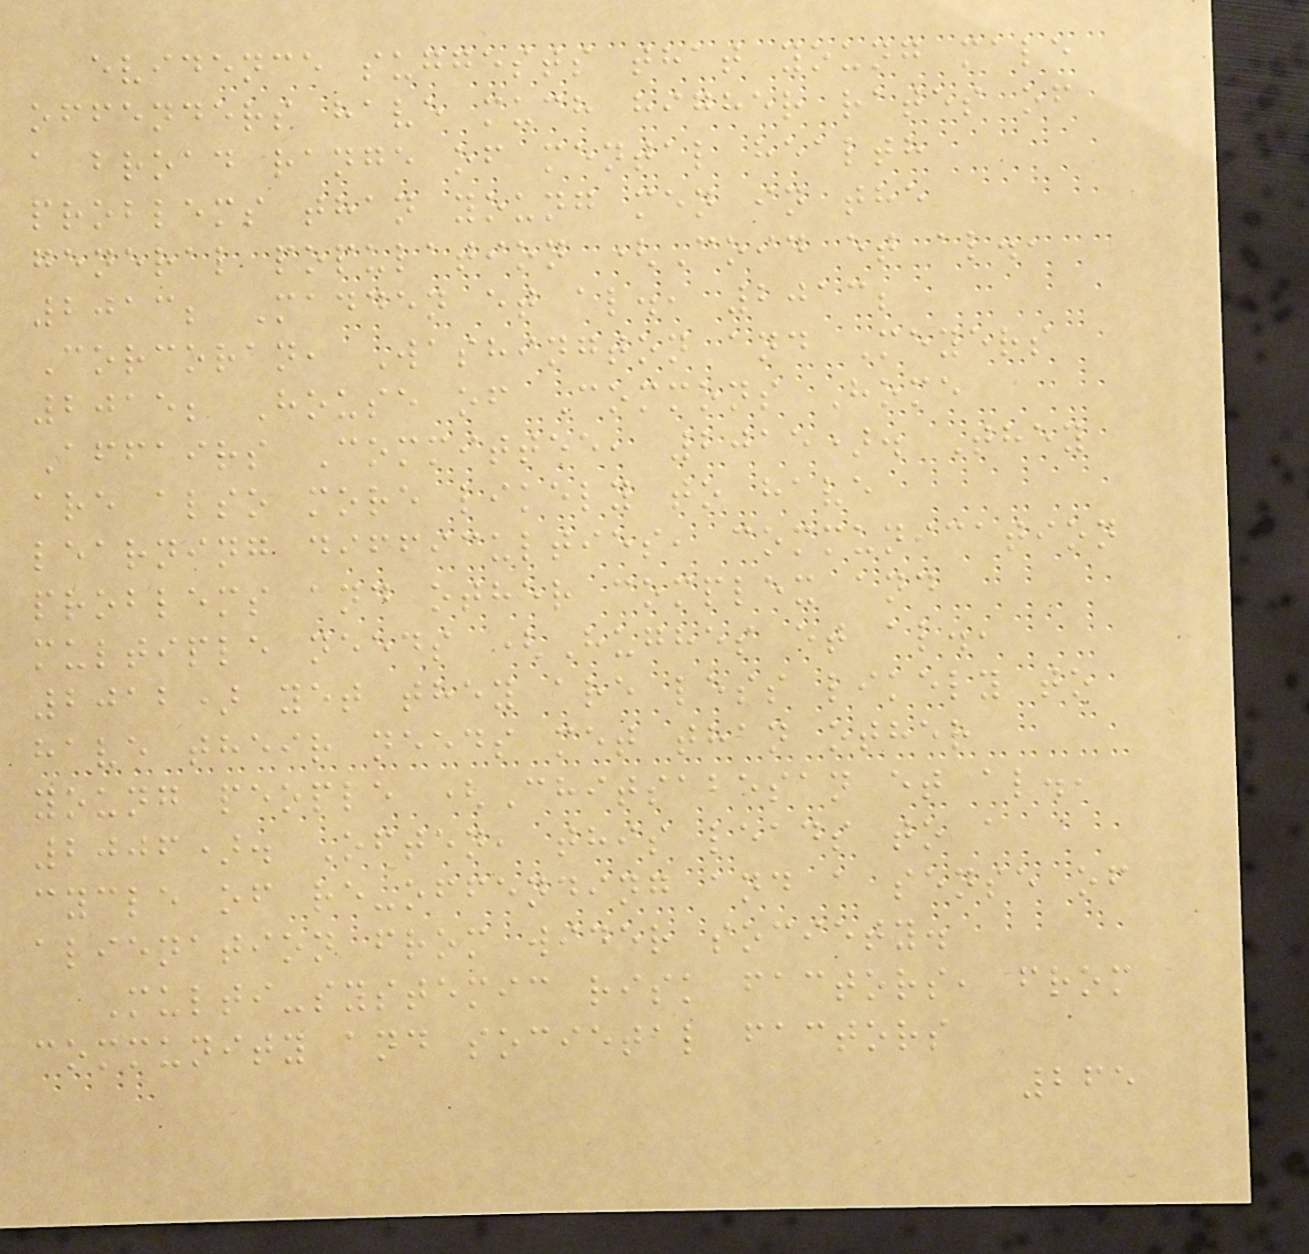evidence suggests that young male
offenders have much higher rates of
a broad range of mental health
problems than young men in the
general population (Coid et al.,
2013; Madden et al., 2013;
Corcoran, Washington and Meyers
2015; House of Commons Home
Affairs Committee, 2015). They
are also more likely to have
learning difficulties, communication
problems and other complex and
multiple needs (Hughes et al.,
2012) yet they are less likely to
have their needs met than other
young people (Chitsabesan et al.,
2006). Often, this leads to a
cycle of re-offending and a sense of
alienation from wider society.
Multi-systemic risk factors, from
community and societal factors
265
